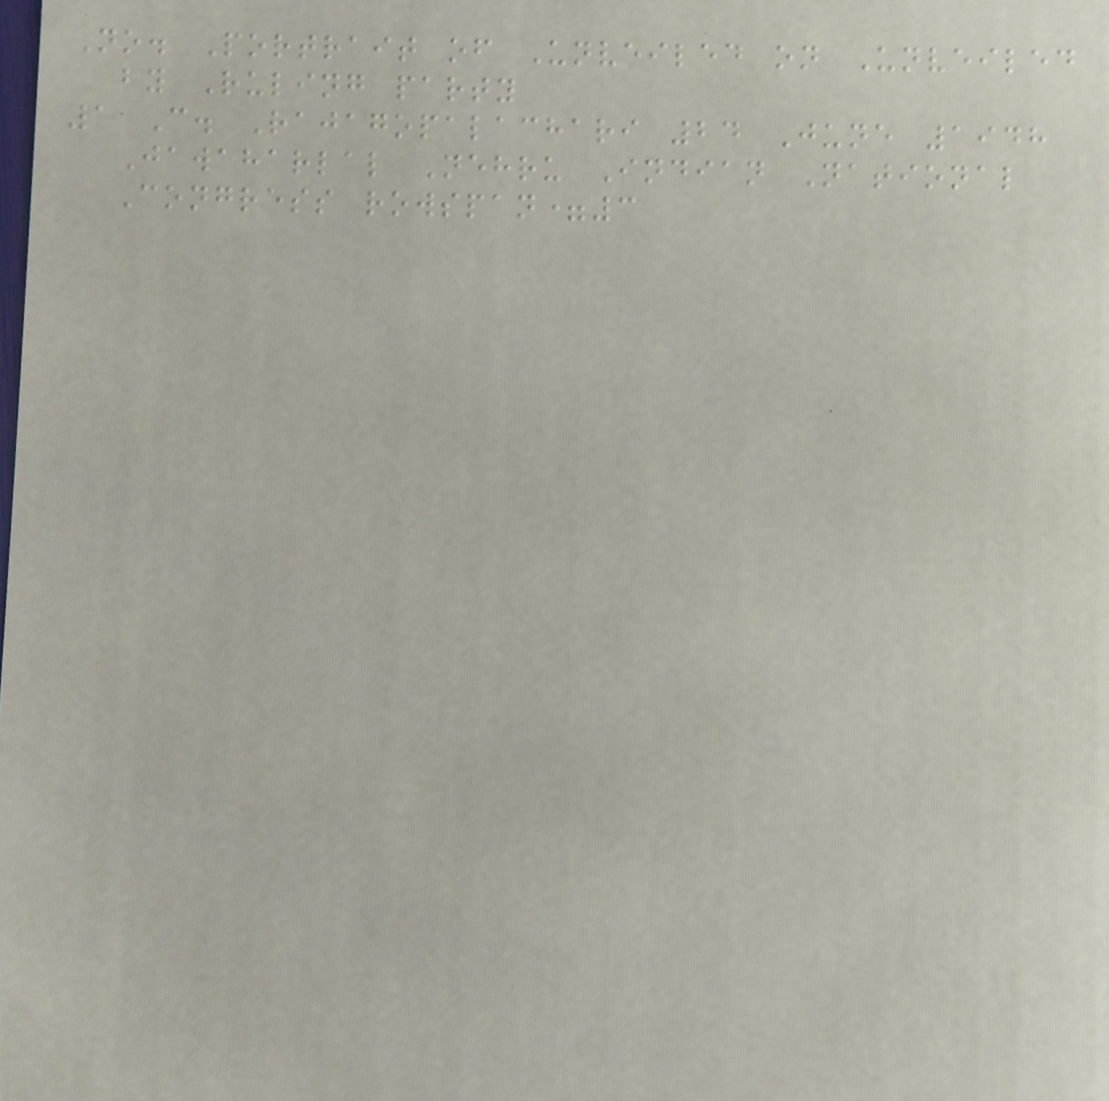No. Portrait of Unveiled on Unveiled
by Ruling party
1 C. Rajagopalachari 24 June 1948
Jawaharlal Nehru Indian National
Congress rowspan=3
